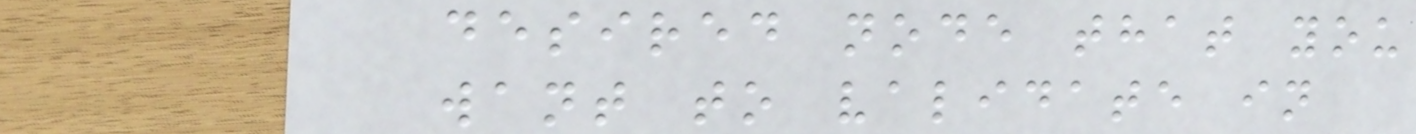desired node that you
want to validate in
